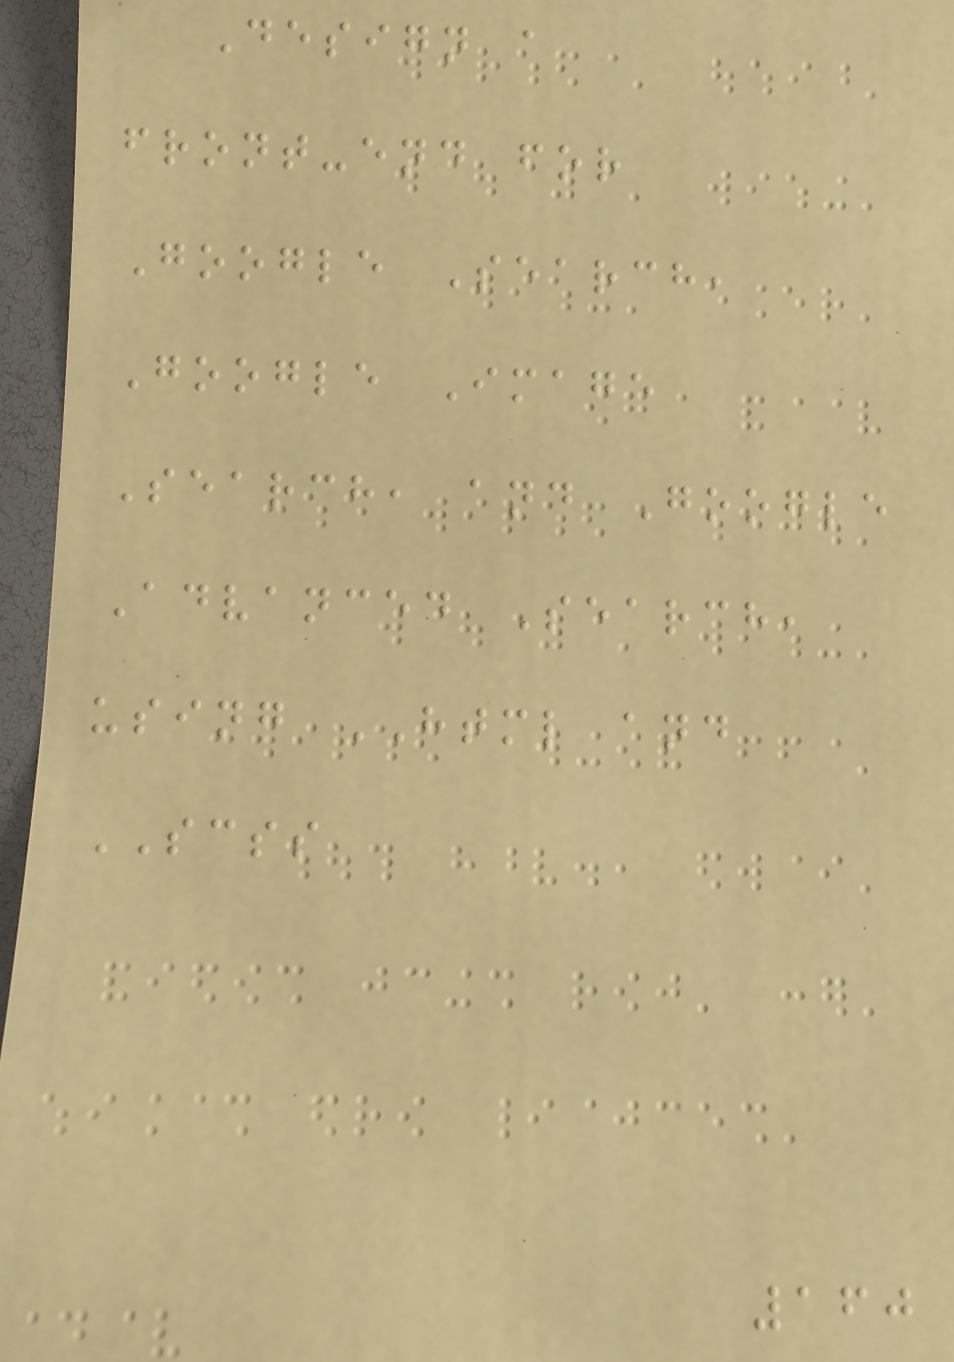Design a
front-end for
Google Search,
Google Image
Search, and Google
Advanced Search,
using HTML and
SCSS
160
